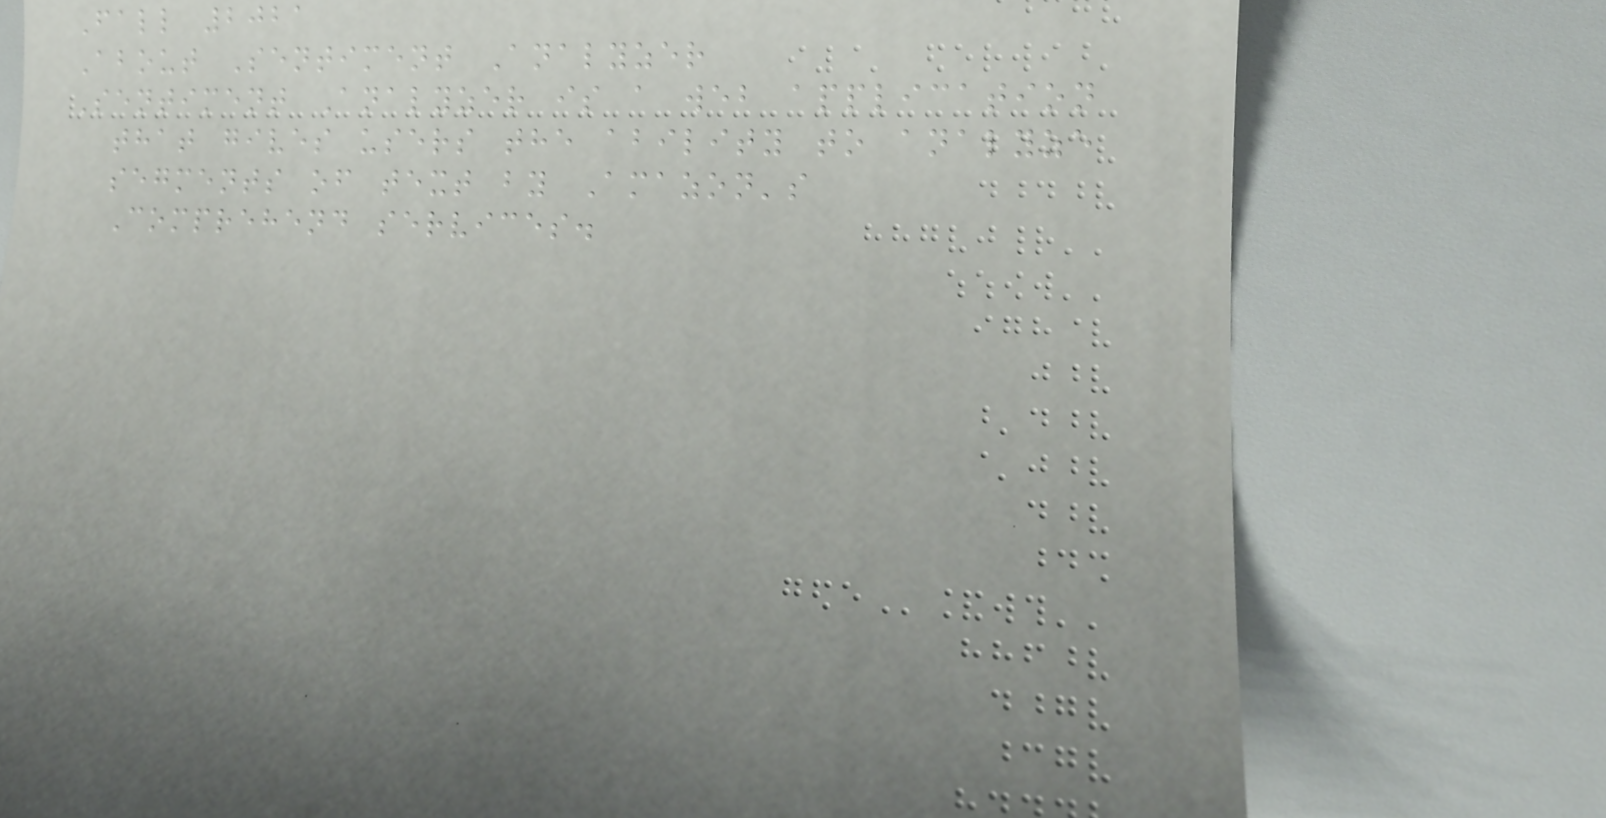Fall 2021
About Sentiment Analyzer
Sentiment Analyzer is a web application
that gives users the ability to analyze
segments of text by Amazon's
Comprehend services.
